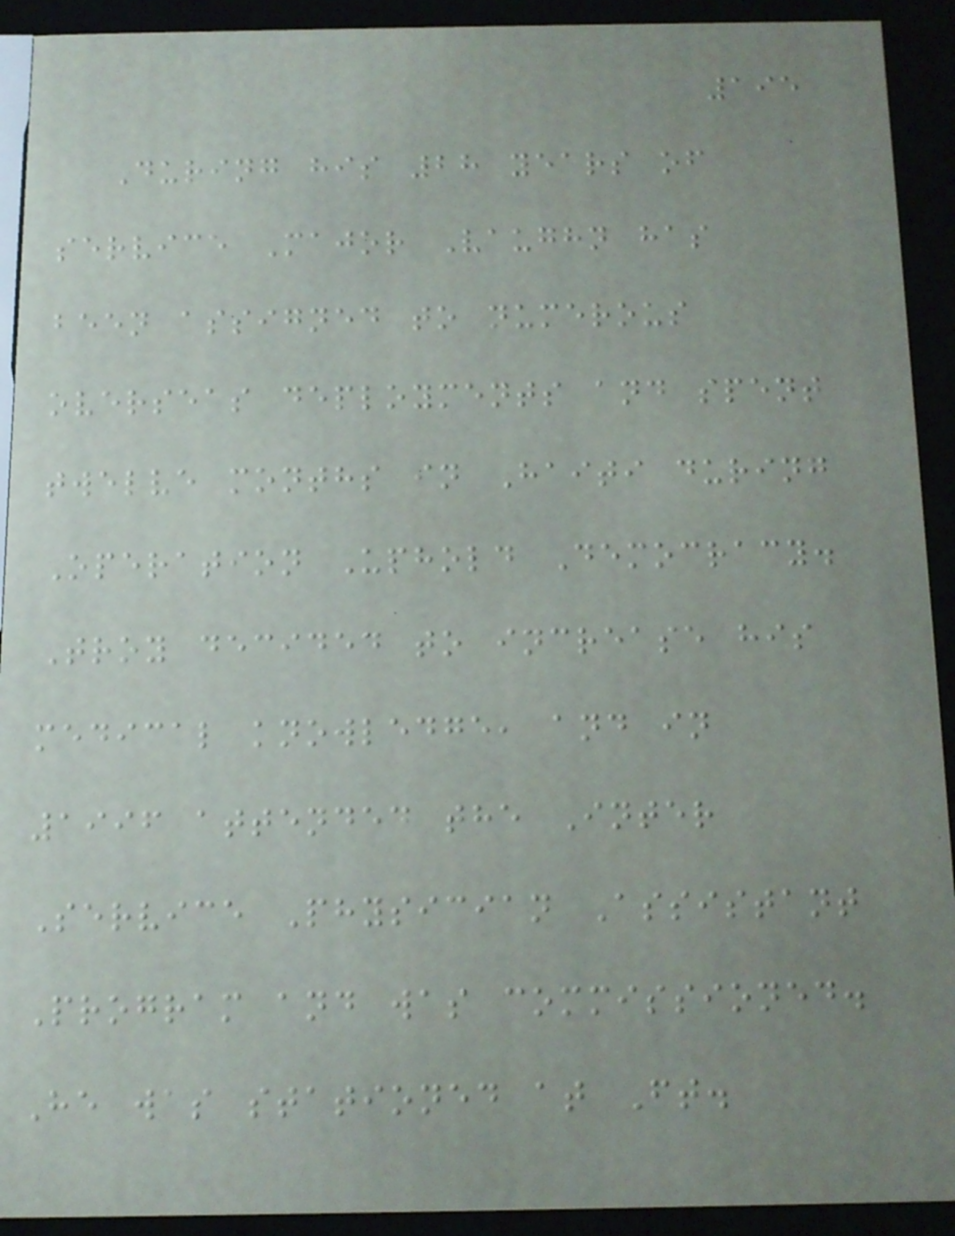195
During his 28 years of
service Major Vaughn has
been assigned to numerous
overseas deployments and spent
twelve months in Haiti during
Operation Uphold Democracy.
Troy decided to increase his
medical knowledge, and in
1996 attended the Inter
Service Physician Assistant
Program and was commissioned.
He was stationed at Ft.
